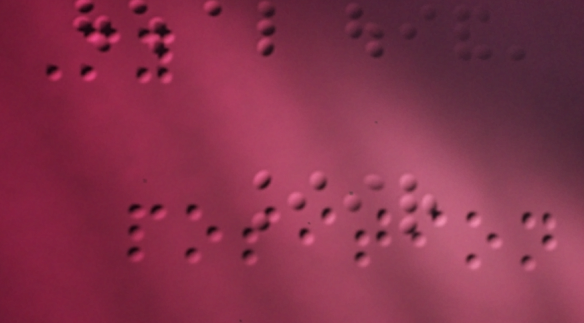My
position
